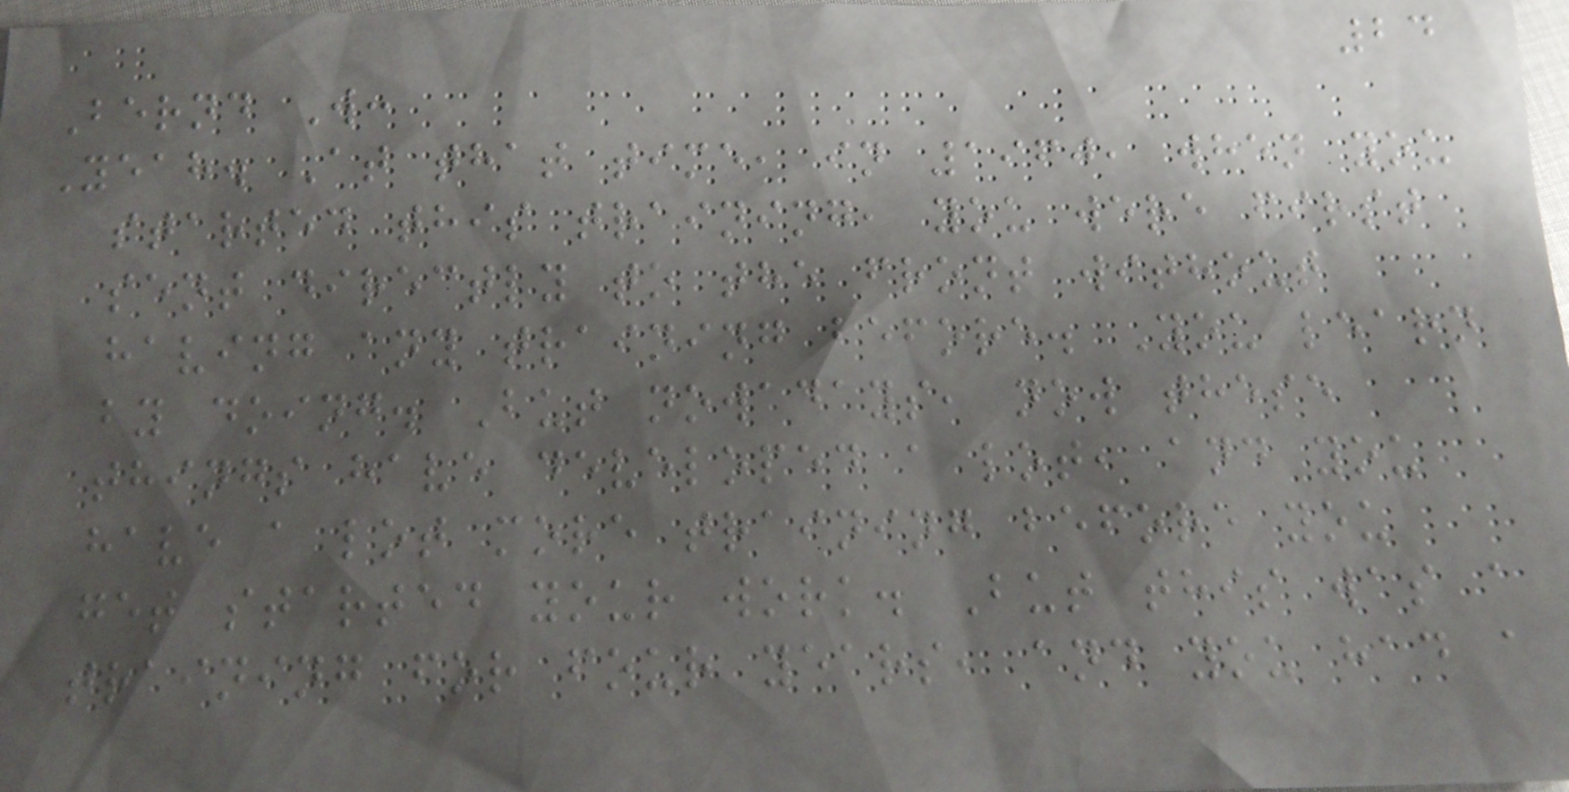24
Bernd W:
Yeah. At that time, in 1960, when you
started this training, you were first
sent directly to the front without
having any training before. You learn
by doing. But nowadays, now these
things have developed a lot, and you
have a lot more training before you
get started your work. But this was a
training for four years, and you had a
